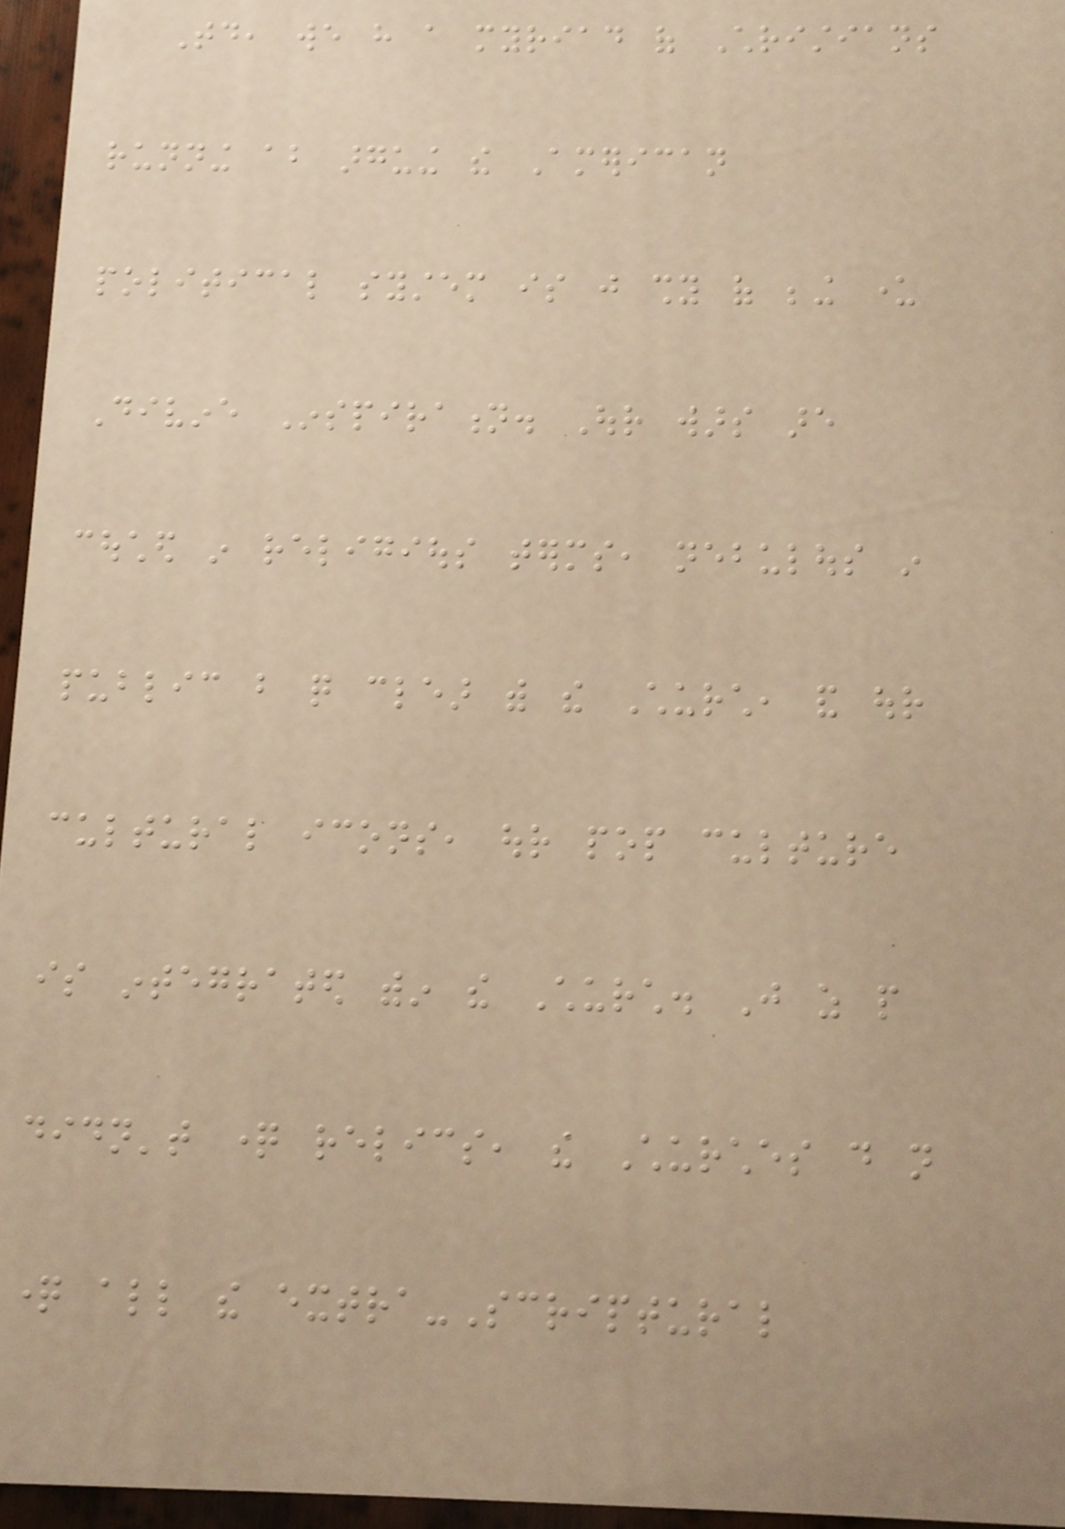Today, we have a myriad of Christians
running about arguing the American
political system is just shy of being under
Divine Inspiration. Our wars are
couched in religious terms, nebulous in
public but quite clear with the Church, and our
cultural icons, our pop culture
is integrated within the Church. Just as people
didn't question relics, the Churches do not
question all the extra-Scriptural
